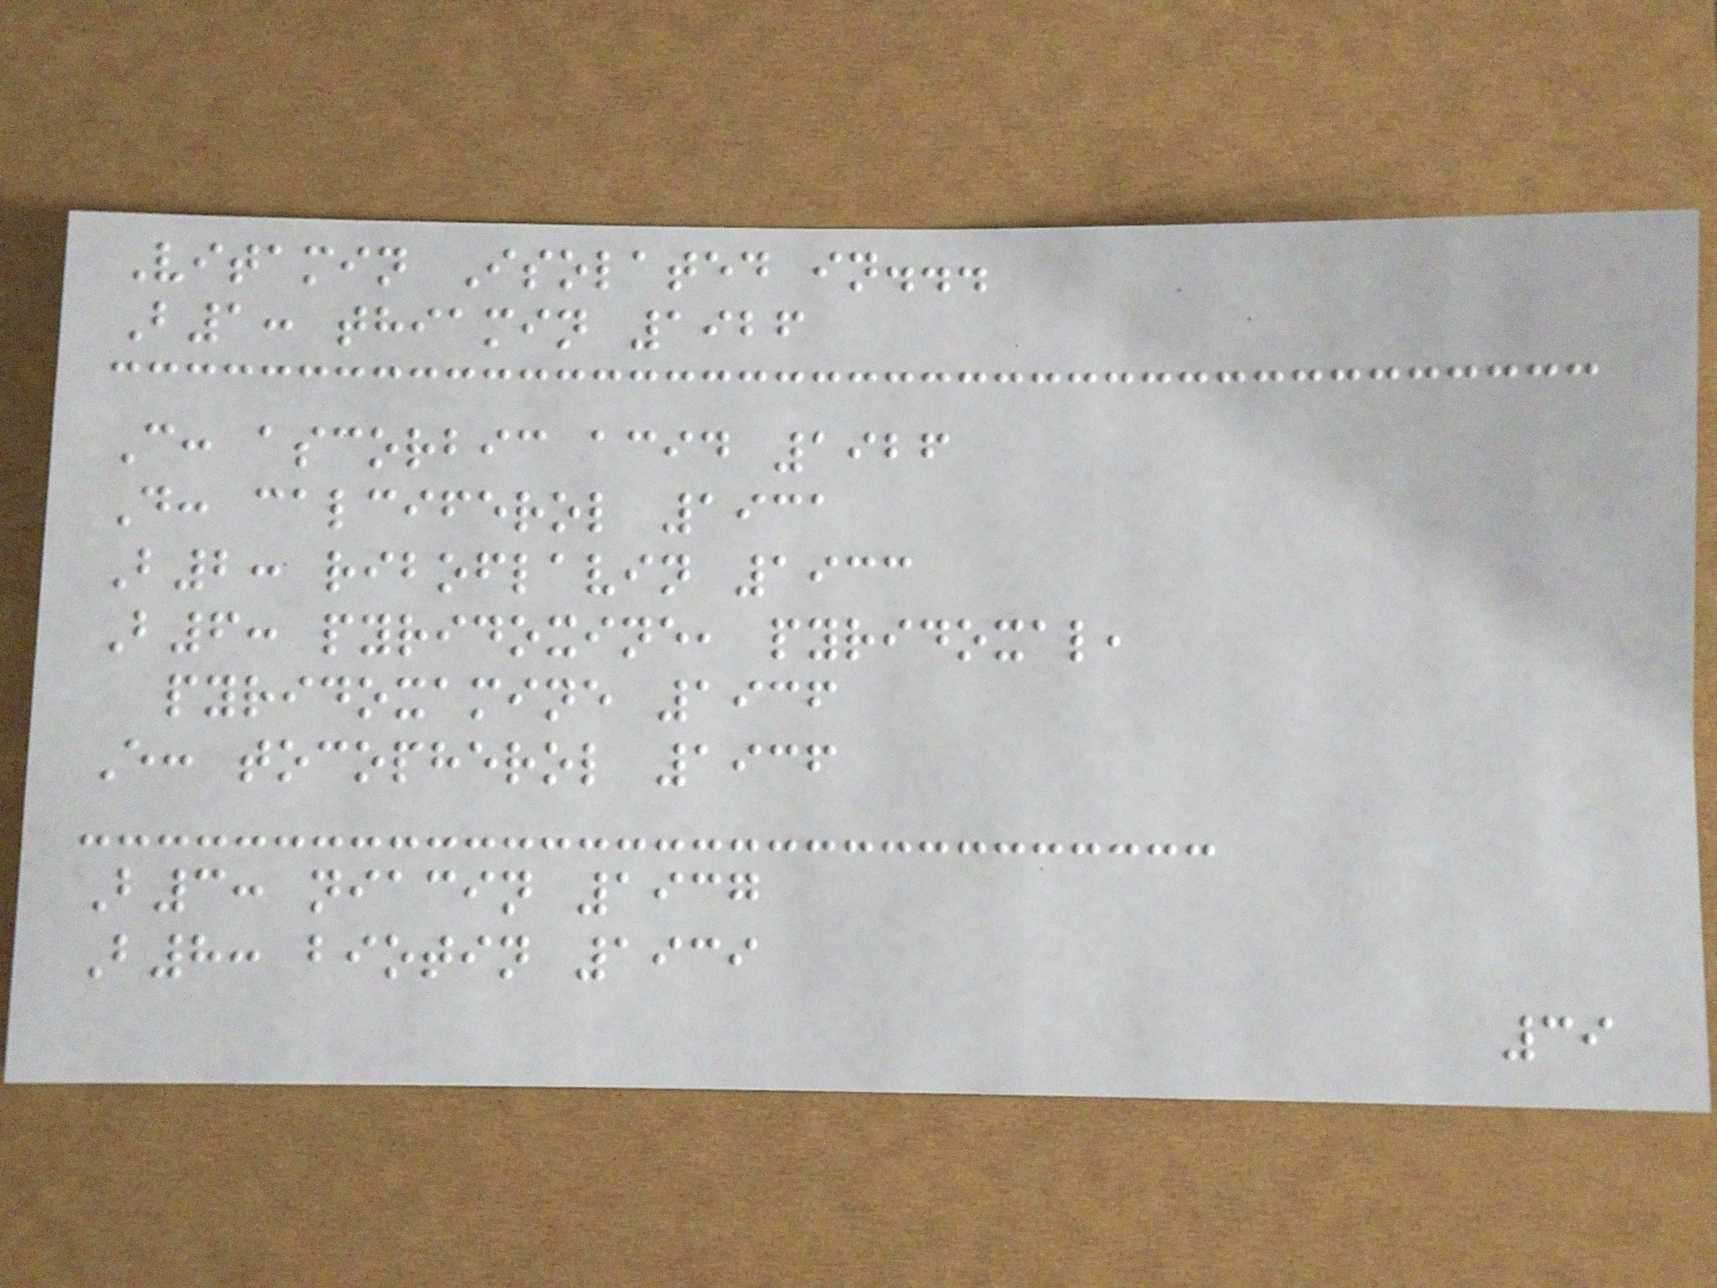Vitamin Isolated in...
B1: thiamin 1926
C: ascorbic acid 1926
D: calciferol 1931
B2: riboflavin 1933
B6: pyridoxine, pyridoxal,
pyridoxamine 1936
E: tocopherol 1936
B3: niacin 1937
B8: biotin 1939
39
